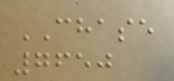CHASE
7650
